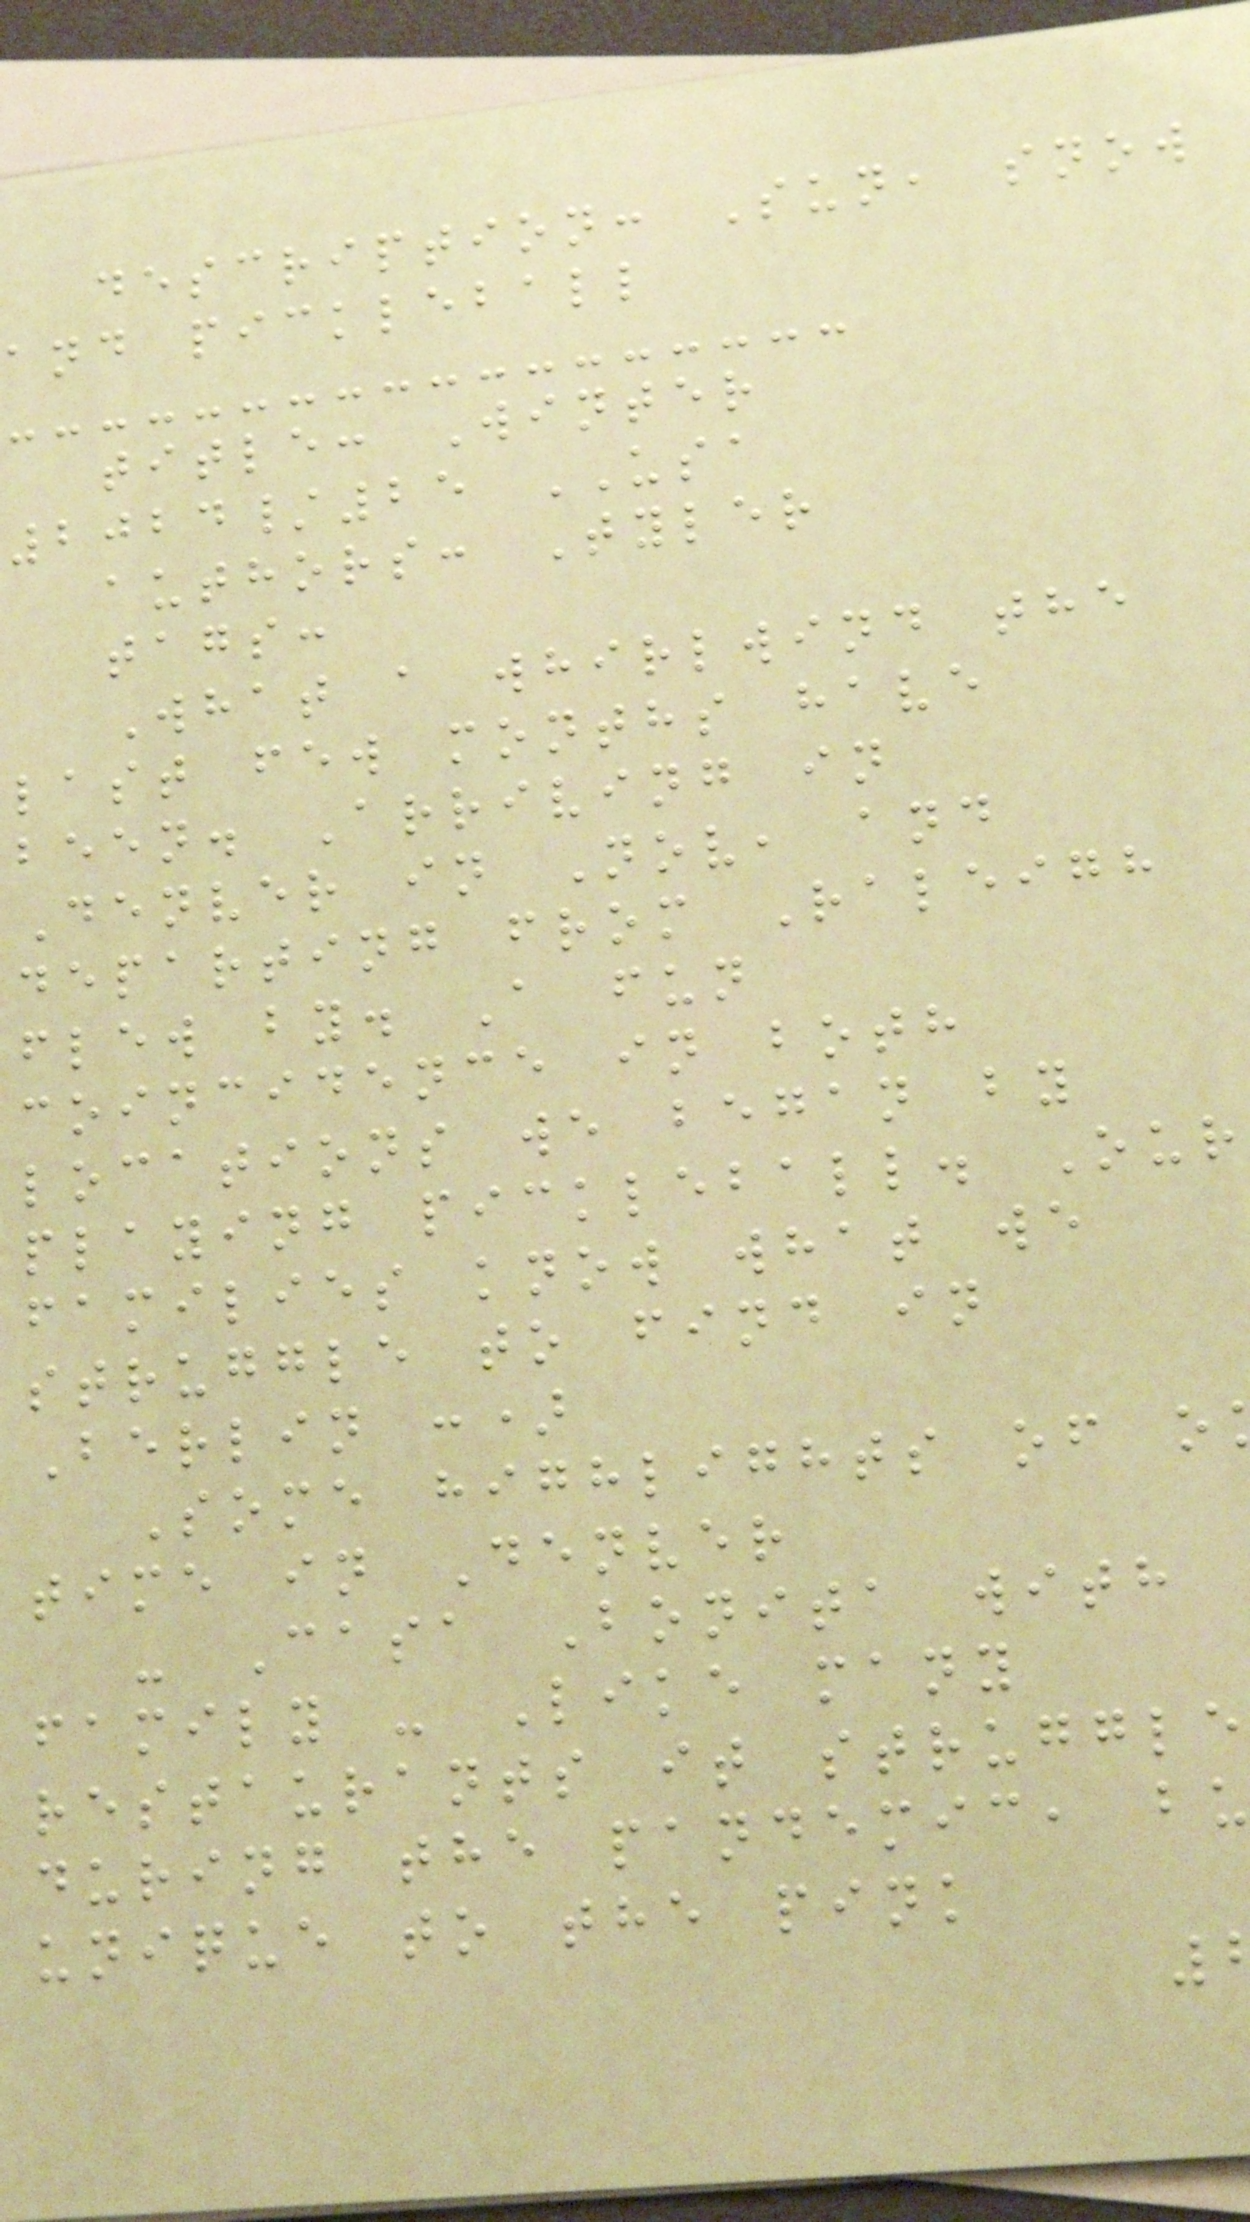description: Sun, snow
and pickleball
title: Winter
2024/25 USA
authors: Tyler
tags:
What a whirlwind the
last few months have
been. Arriving in
Denver in Nov, and
departing from Raleigh
flew by. A fun
coincidence in both
locations we began by
playing pickleball. Our
families know what we
struggle to find in
Berlin :)
Some highlights of o
time in Denver
- Casa Bonita with
family - Like many
restaurants it struggle
during the pandemic, bu
unique to the pink
